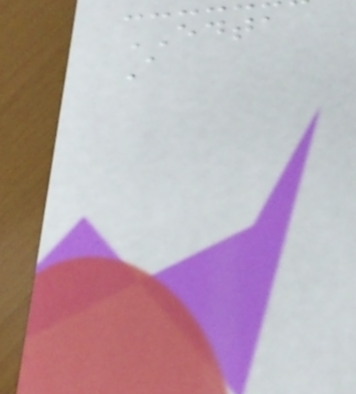EDTA
A
